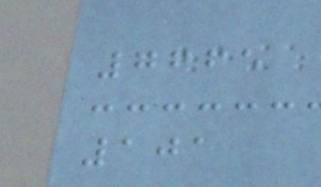7665
101
